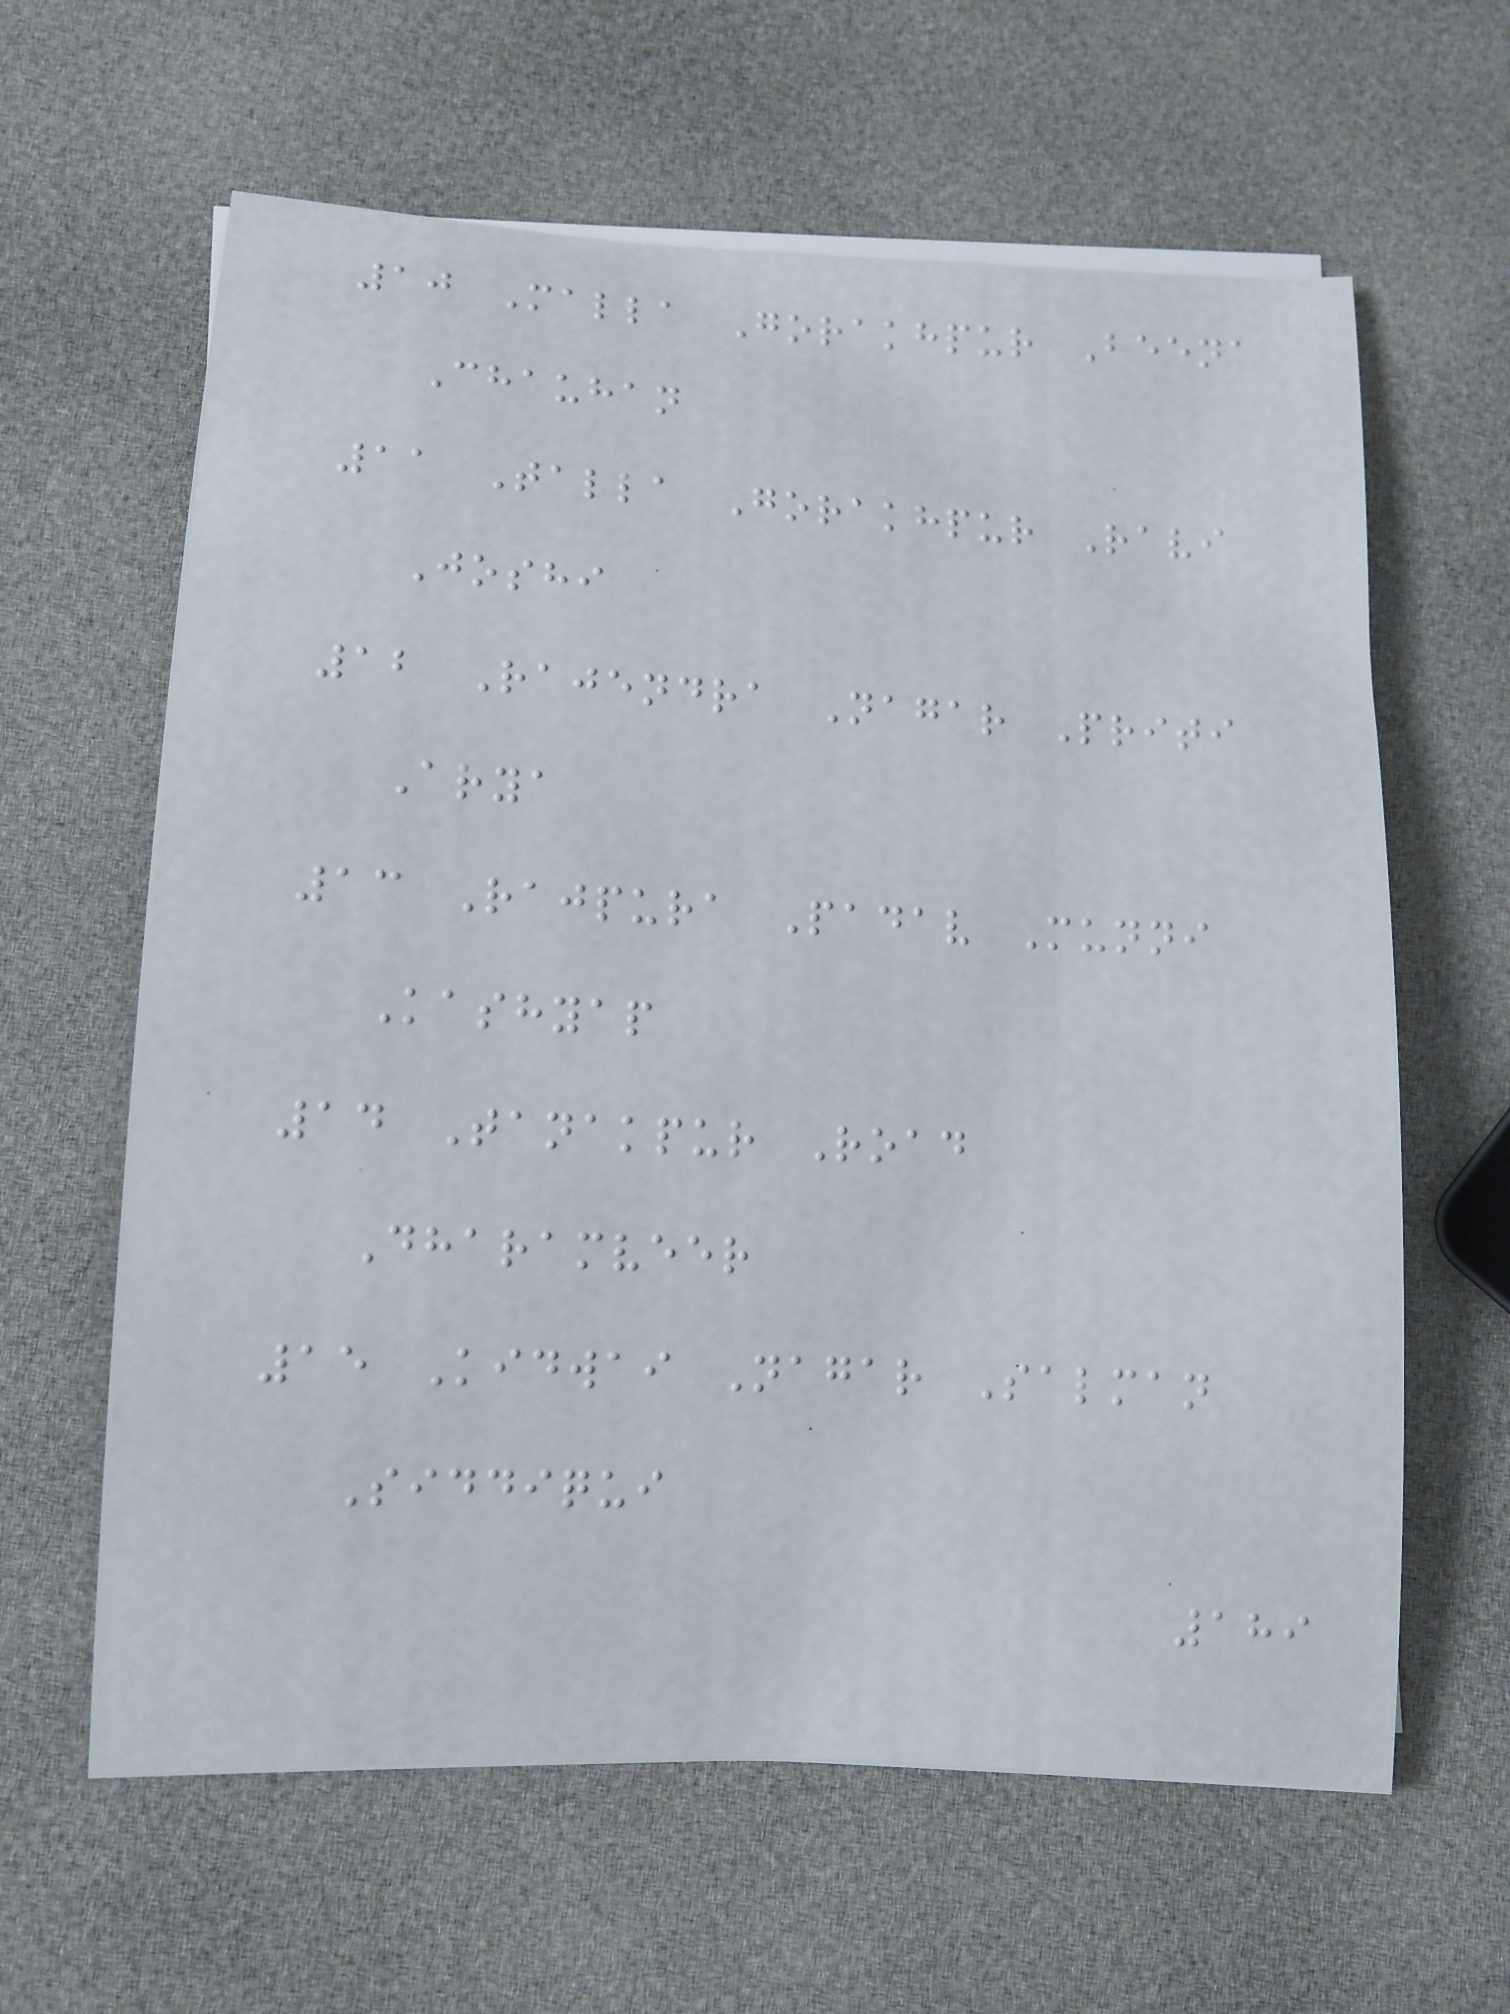10 Malla Gorakhpur Beena
Chauhan
11 Talla Gorakhpur Ravi
Joshi
12 Rajendra Nagar Priti
Arya
13 Rajpura Padav Munni
Kashyap
14 Tanakpur Road
Dharamveer
15 Kidwai Nagar Salman
Siddiqui
189
